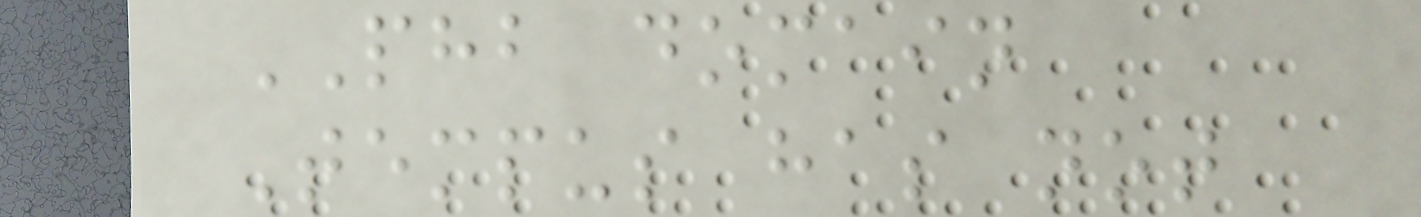PHB domain
Tempus has not
